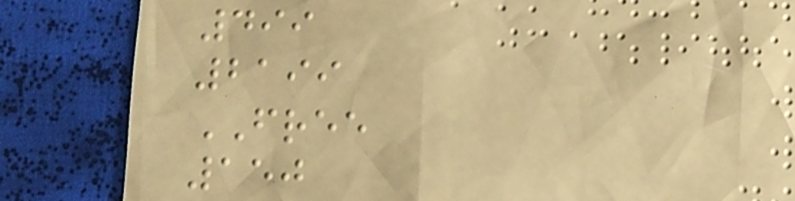499
2199
FREE
150
